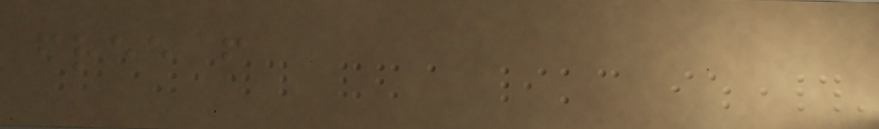free from
